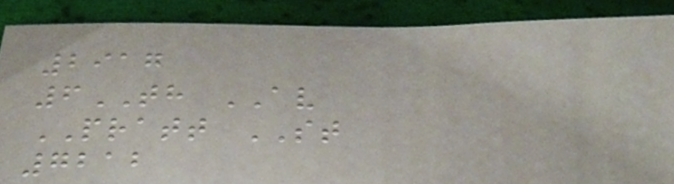2917
6TH AV
PRATT ST
7212
